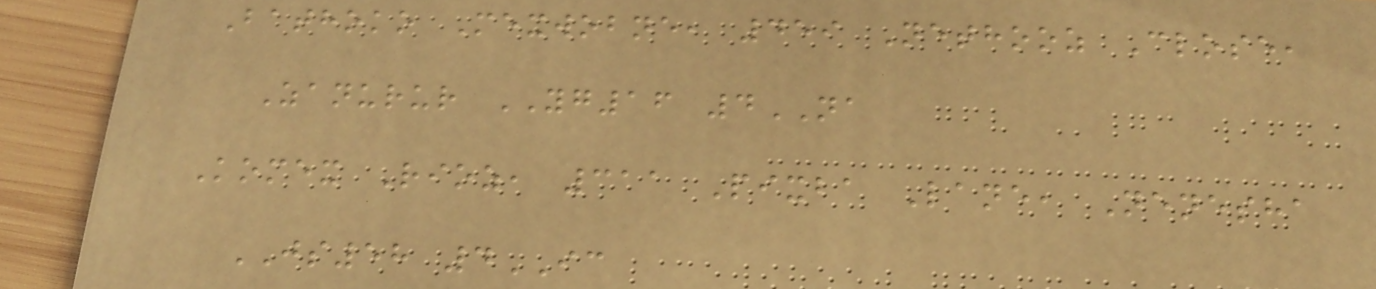Bathoko Mexwobne, 459 Nethooz Close,
Zanurur YG16 4NA
Komex Rioz, 311 Pixba Lane, Nenesha
JS58 4IC
